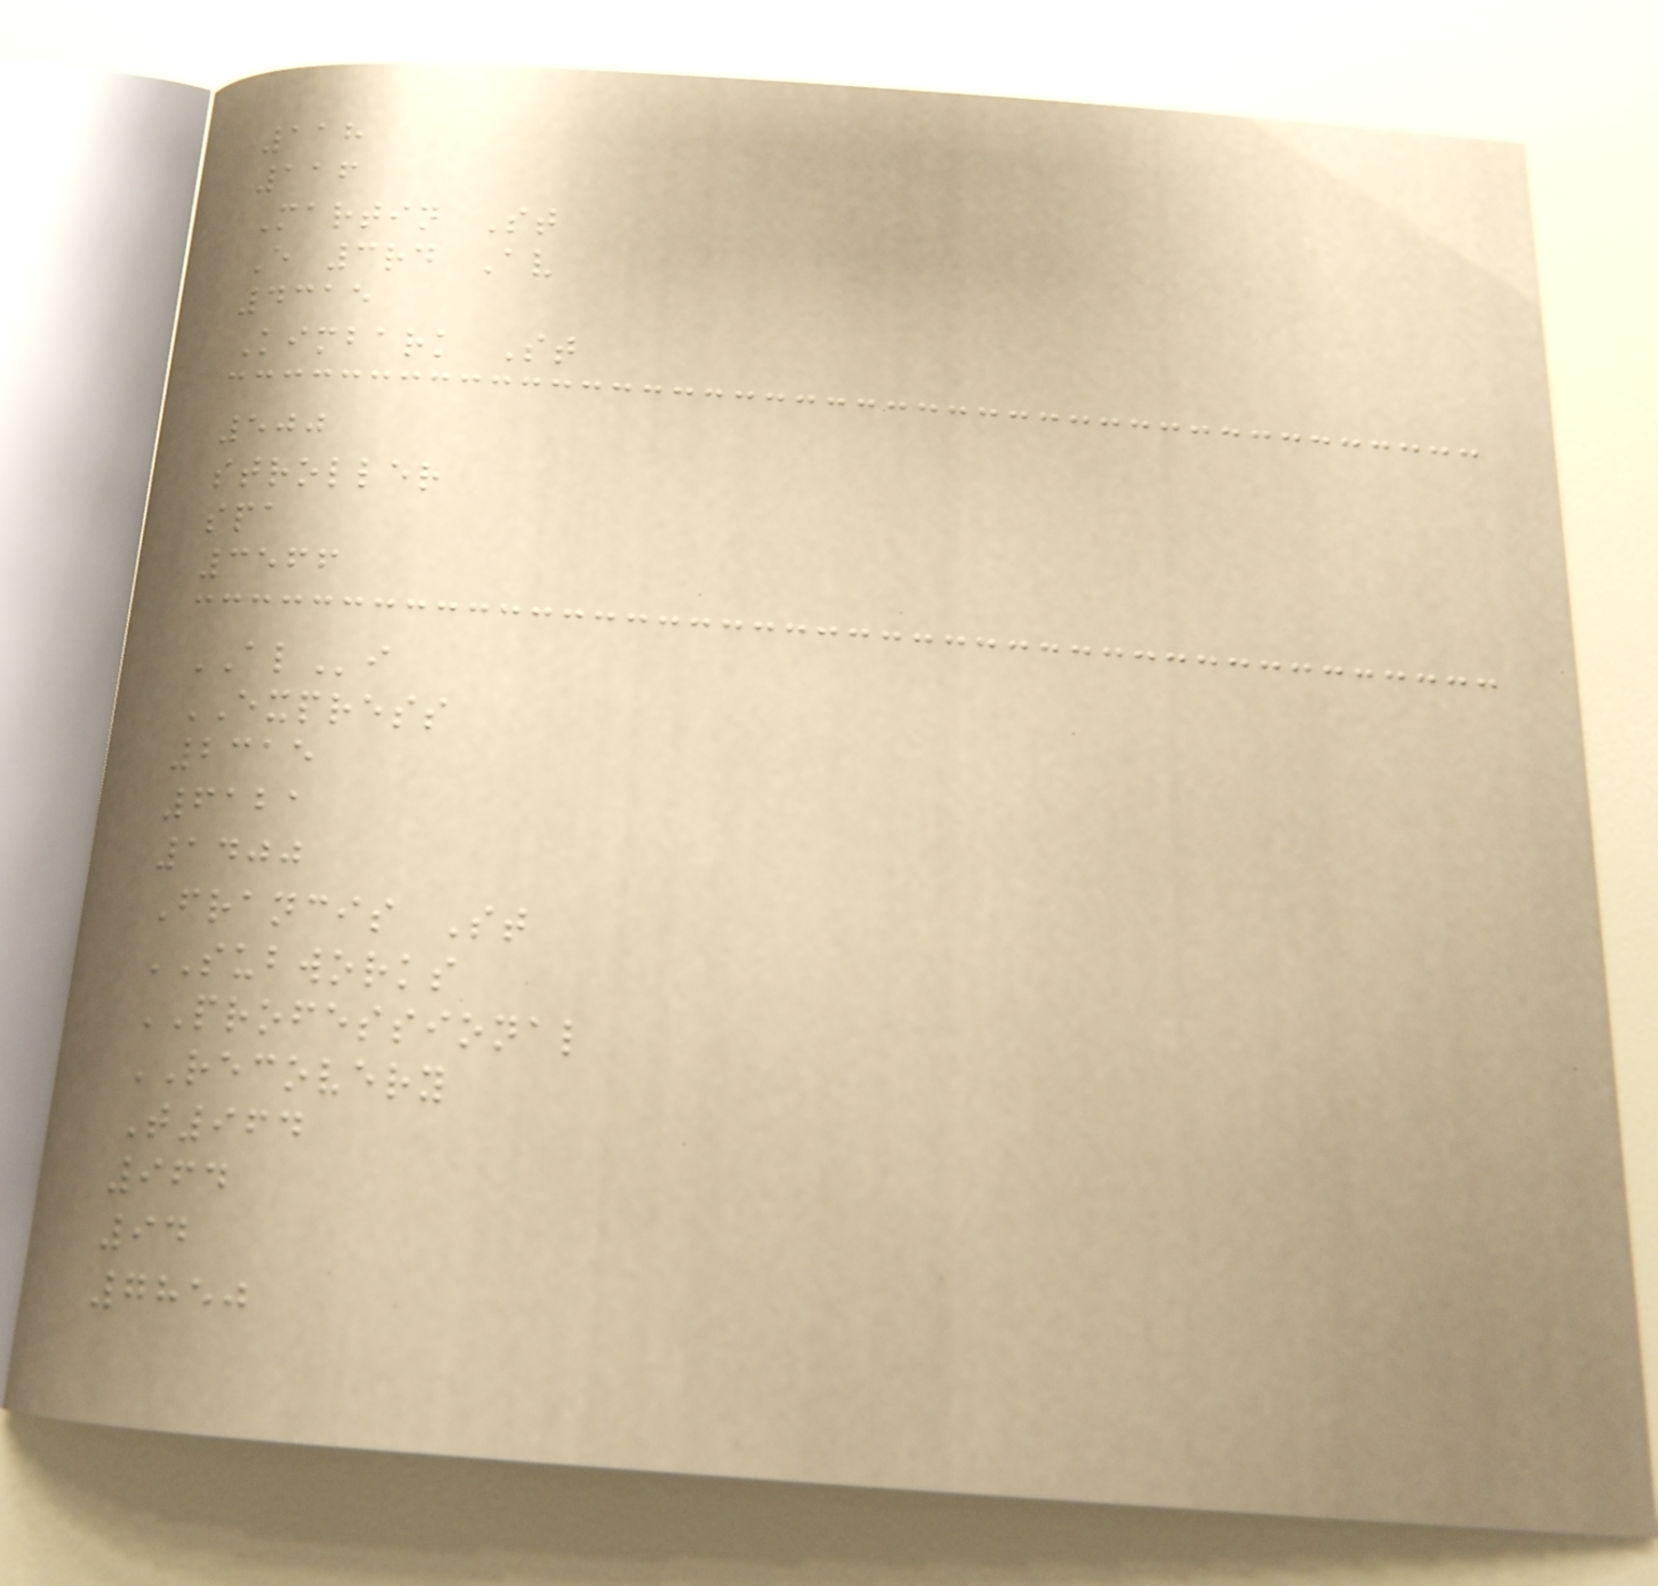118
116
Martin St
E 3rd Av
4315
Kimbark St
500
stroller
spa
3566
ALi
EXPRESS
2315
6121
1400
Francis St
SUBWORKS
PROFESSIONAL
RECOVERY
T964
964
94
7850
